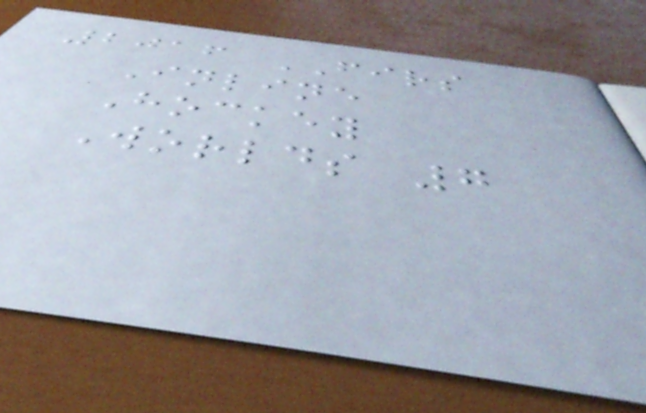2016 FIRS
Inline
Hockey
Worlds 7
